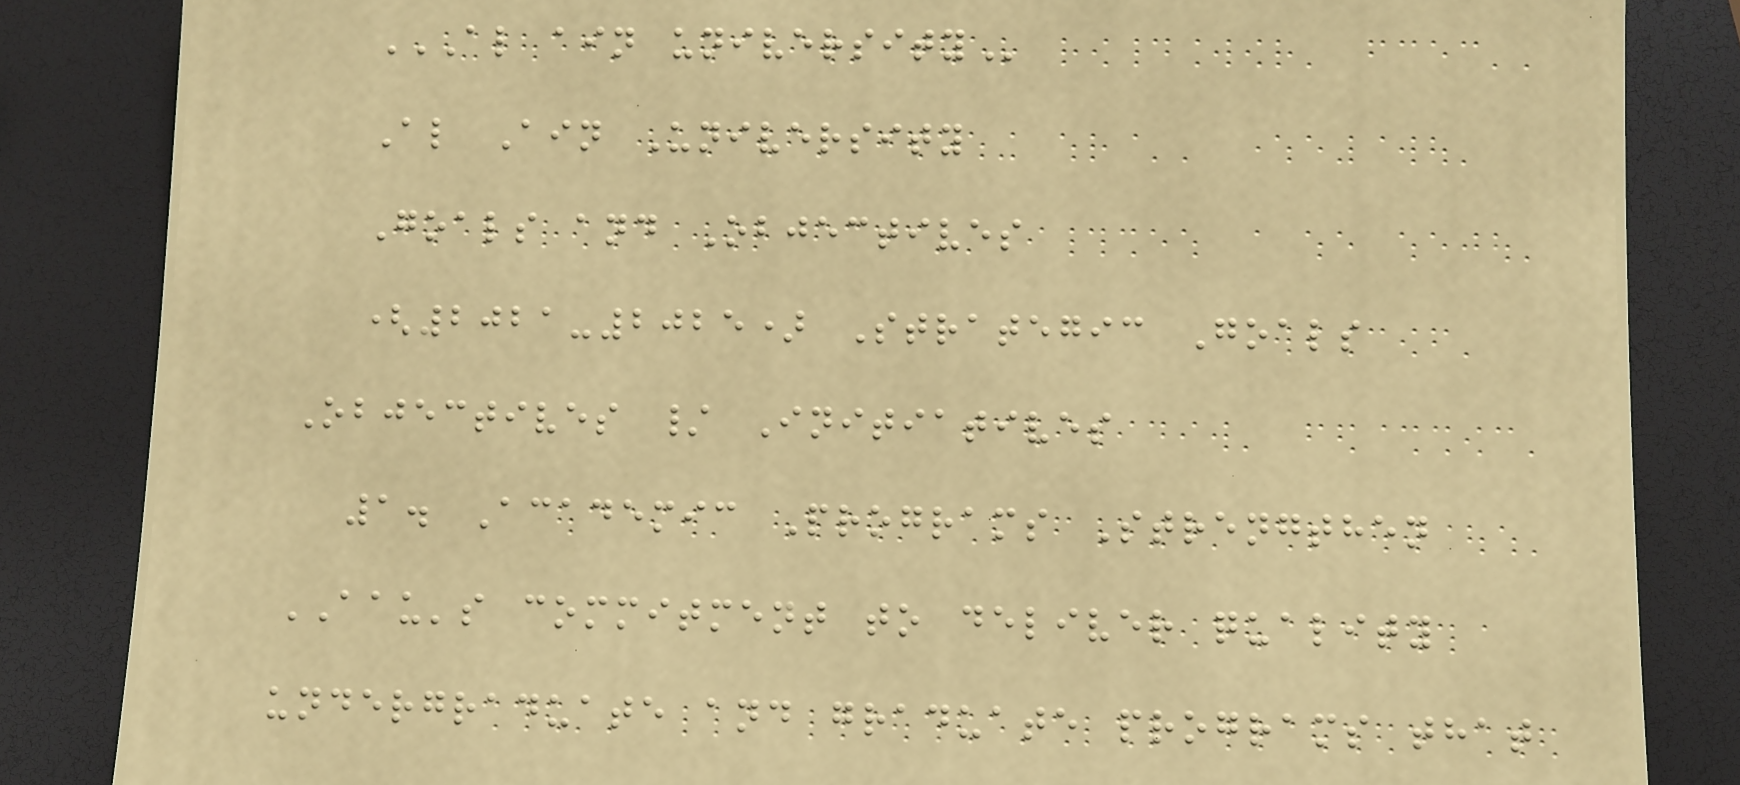AL AIN UNIVERSITY
Al Ain University
Goals and Objectives
(2021-2025) Strategic Goals
Objectives / Initiatives
1. Academic Programs Strengthen
AAU's commitment to deliver quality
undergraduate and graduate programs that
